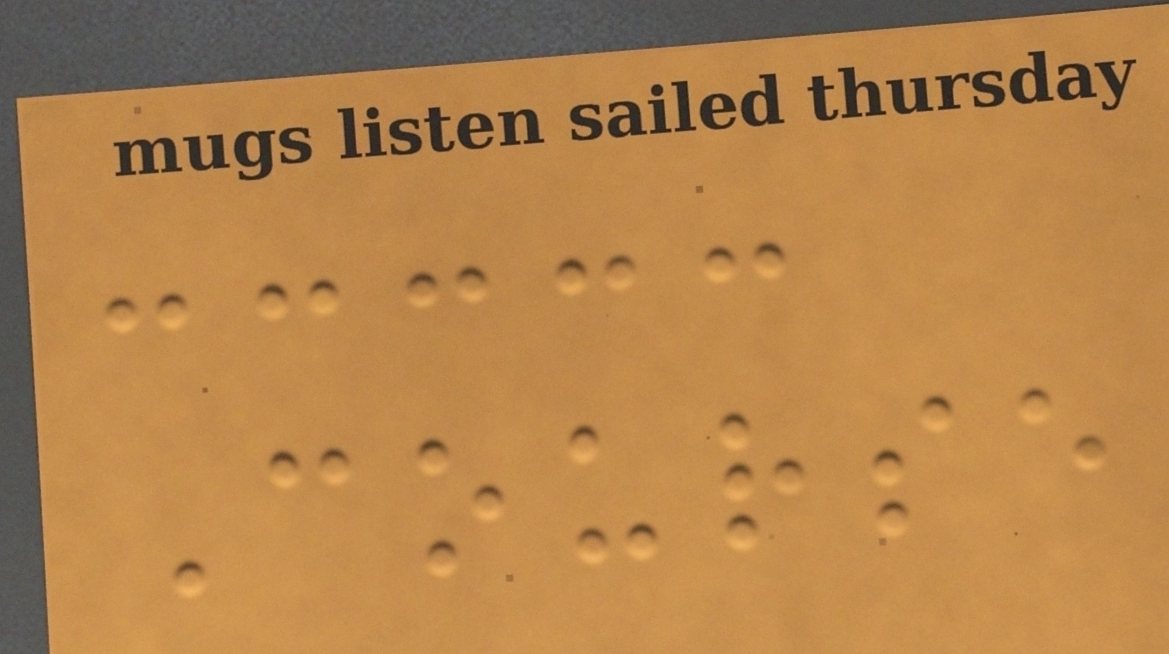Course
